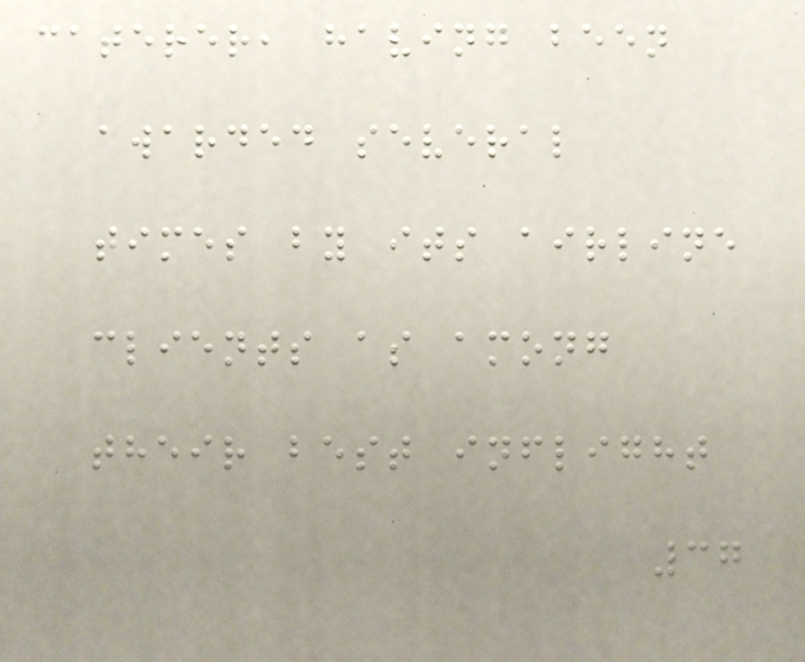caterer, having been
awarded several
times by its airline
clients as among
their best inflight
37
